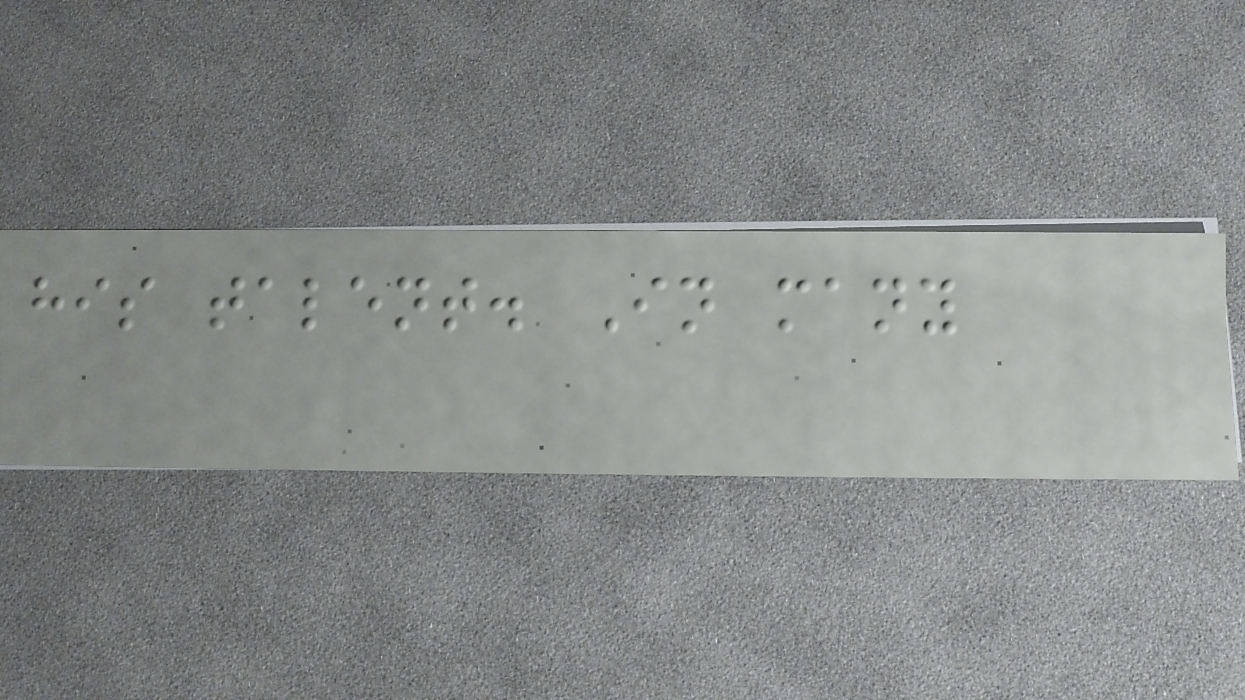his talent. In many
